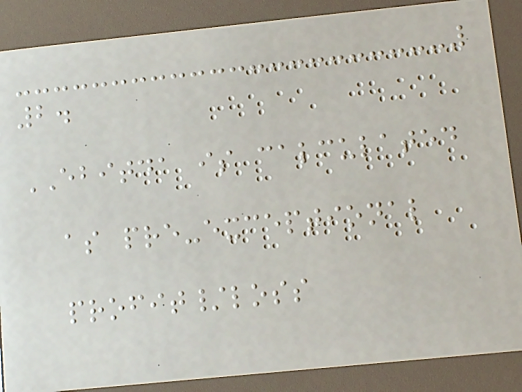2.
EBITDA is calculated
as pre-exceptional
profit/loss
